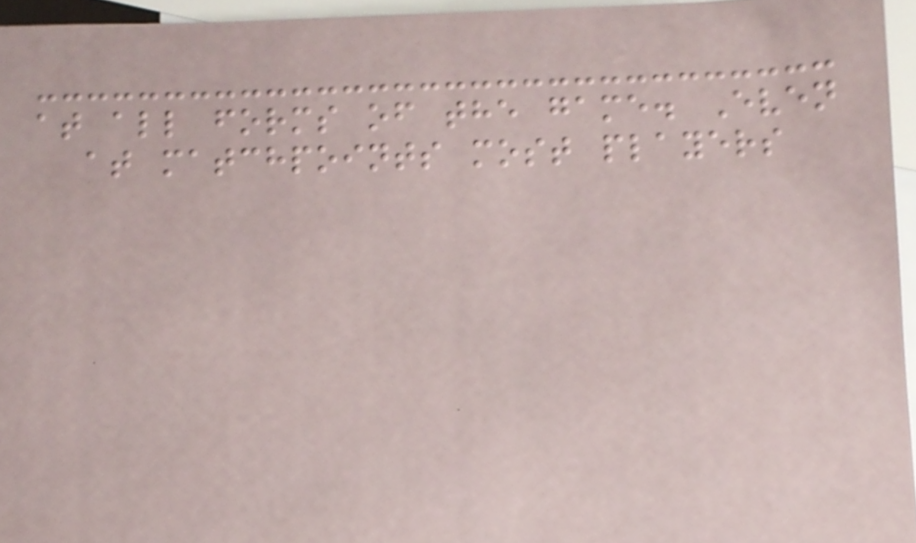at all forms of the game. Even
at matchpoints most players
